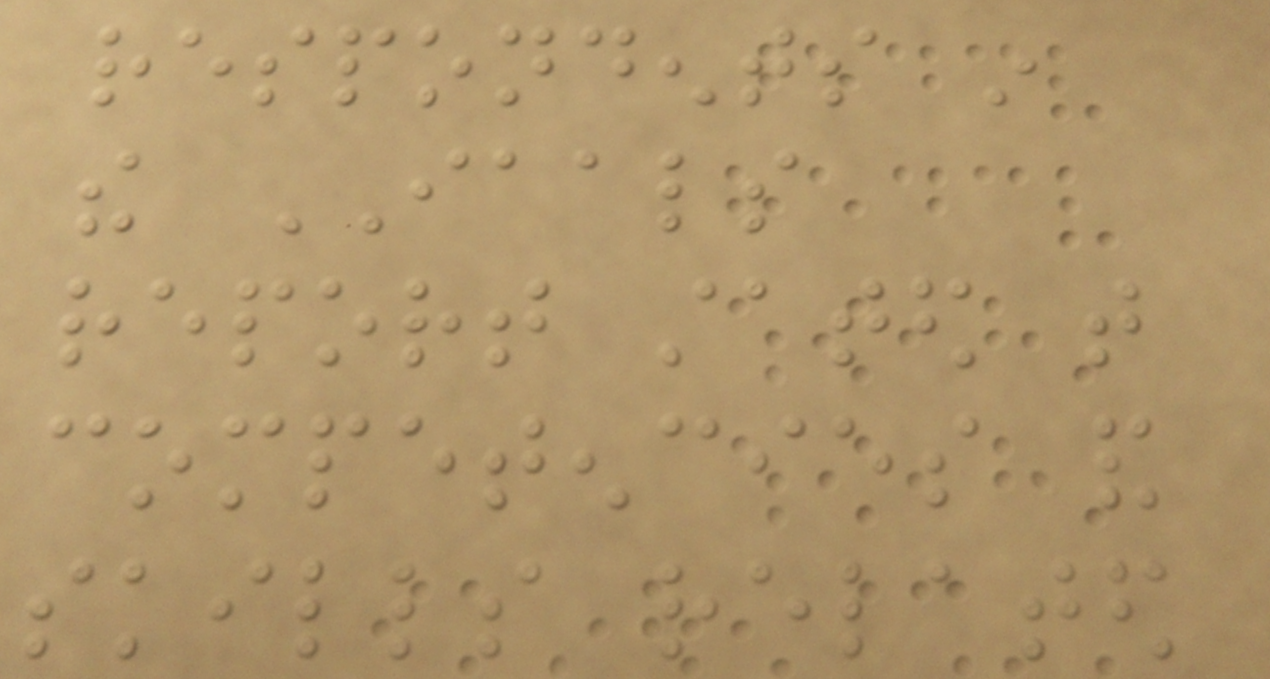respondents in
the IAALS
report stated that
competencies and
skills related
